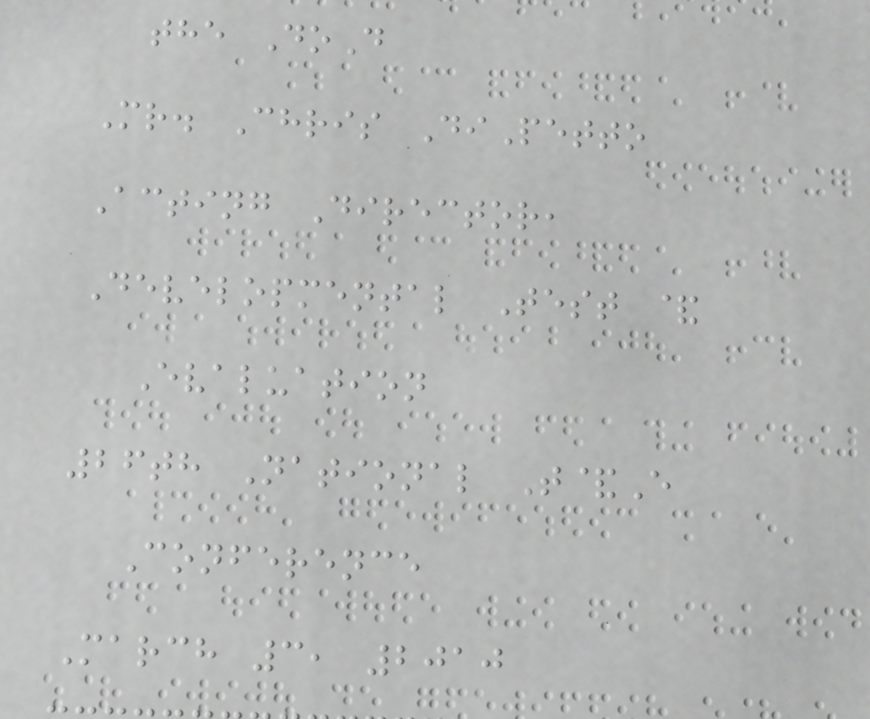the DoD
Mr. Chris DiPetto
Acting Director,
Developmental Test &
Evaluation
26th National T&E
Conference
March 3, 2010
